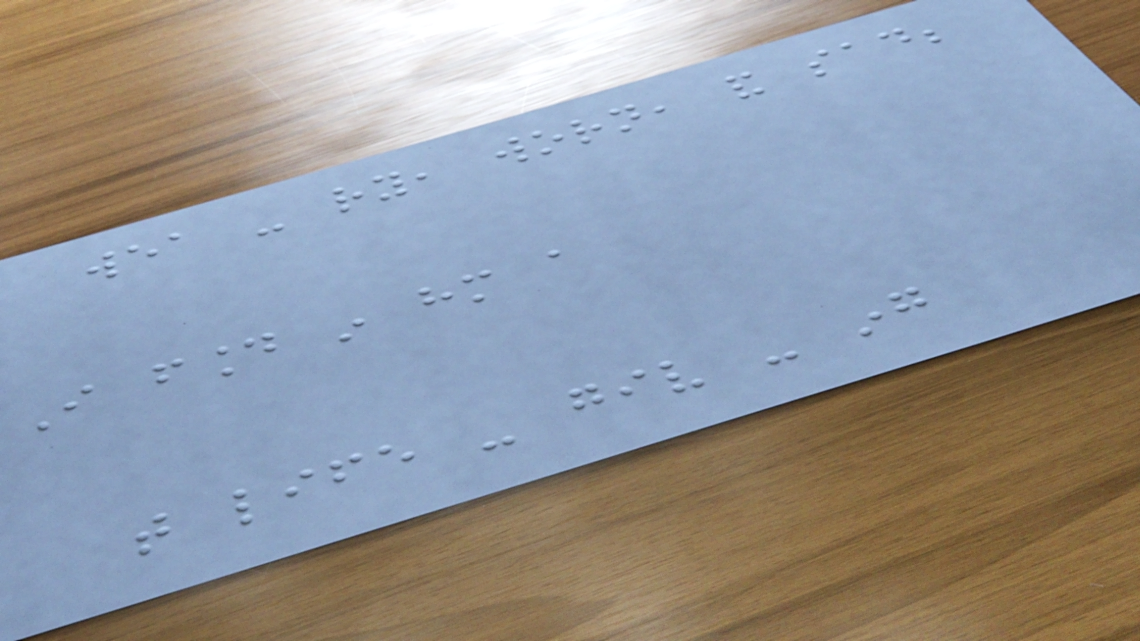wea - ry, worn, and sad;
I found in him a
that life - giv - ing
